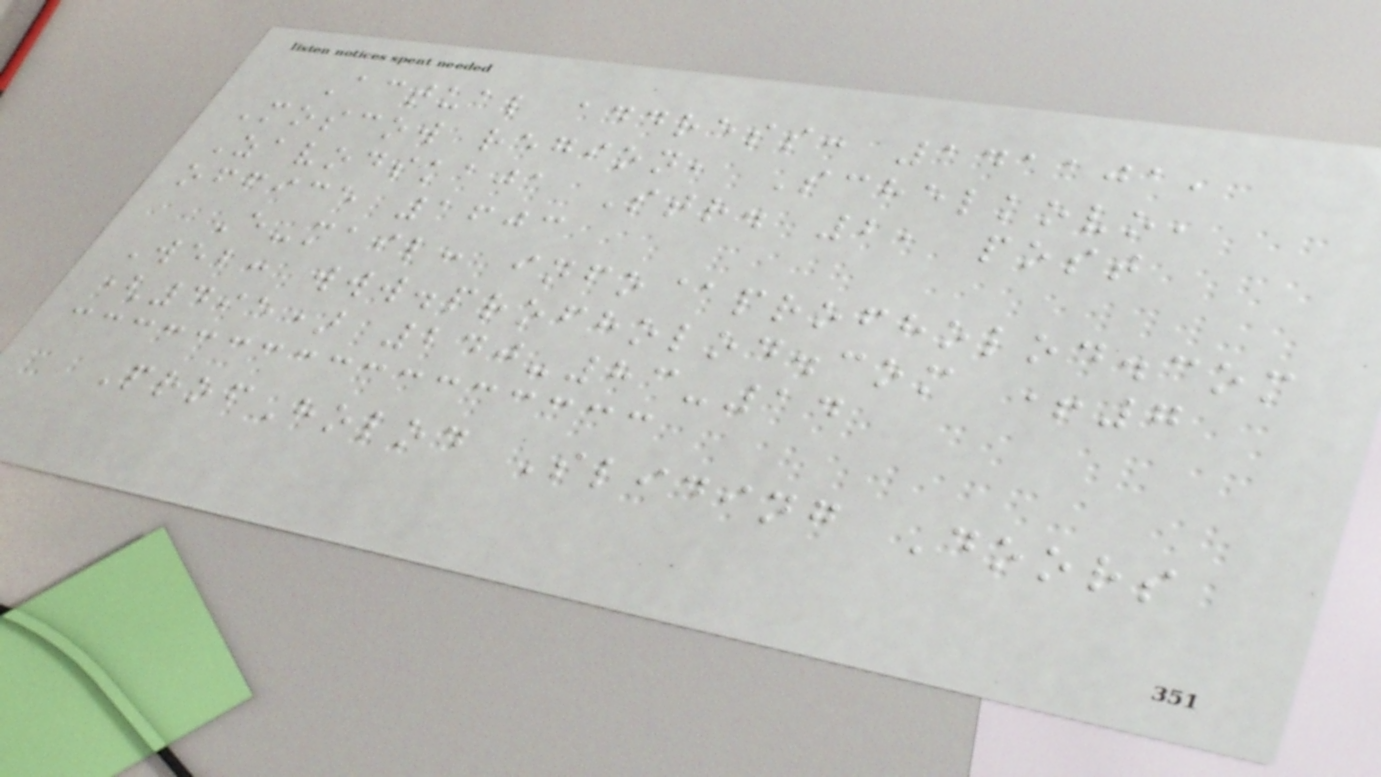Actual address: 141101,
Moscow region, Schelkovo,
Zavodskaja Str. 2, post
office 1603
E-mail: info@profholod.com
Web: www.profholod.com +7
(495) 240-83-14
ProfHolod Sliding Doors
